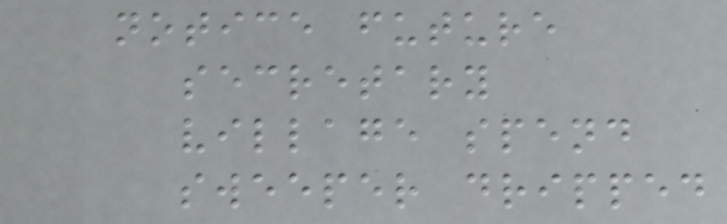notice future
secretary
village spend
sweeper dripped
